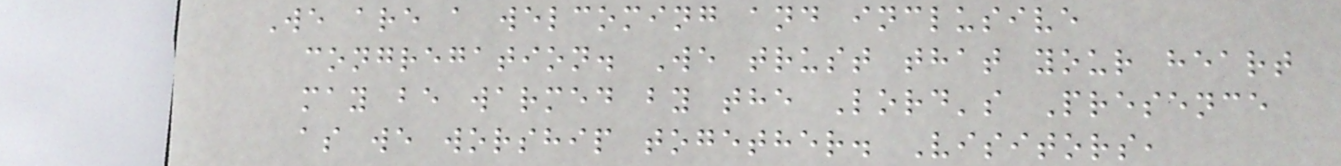We are a welcoming and inclusive
congregation. We trust that your heart
may be warmed by the Lord's Presence
as we worship together. Visitors,
